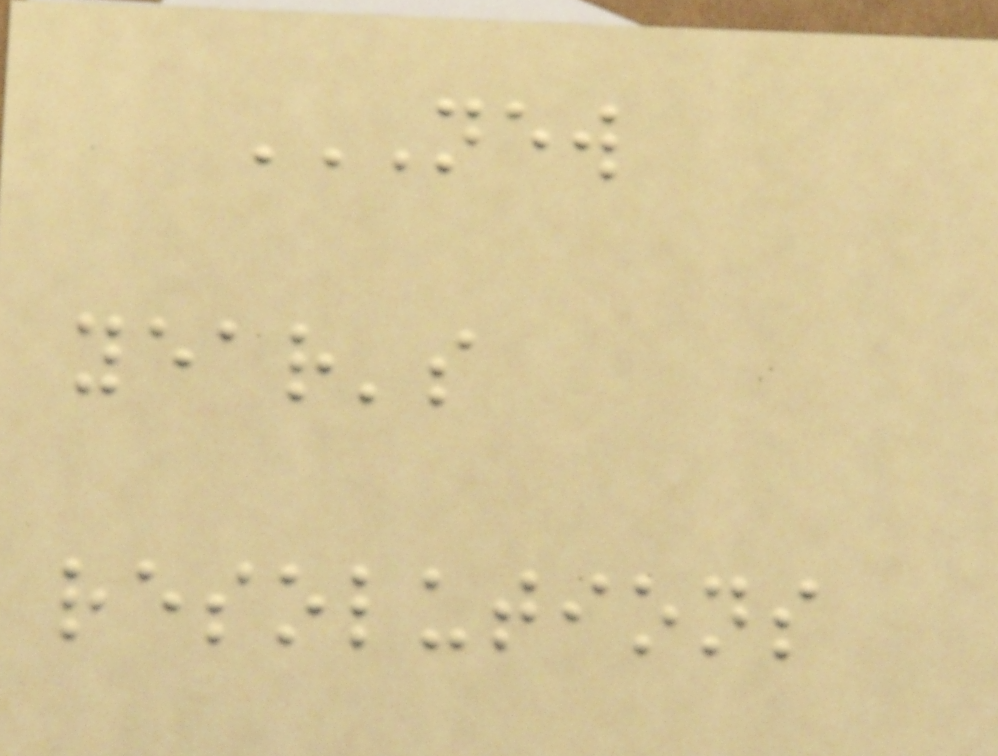NEW
YEAR'S
RESOLUTIONS
